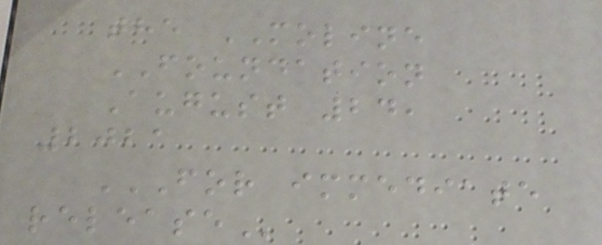the MOLINE
FOUNDATION
August 24,
2021
FOR IMMEDIATE
RELEASE
